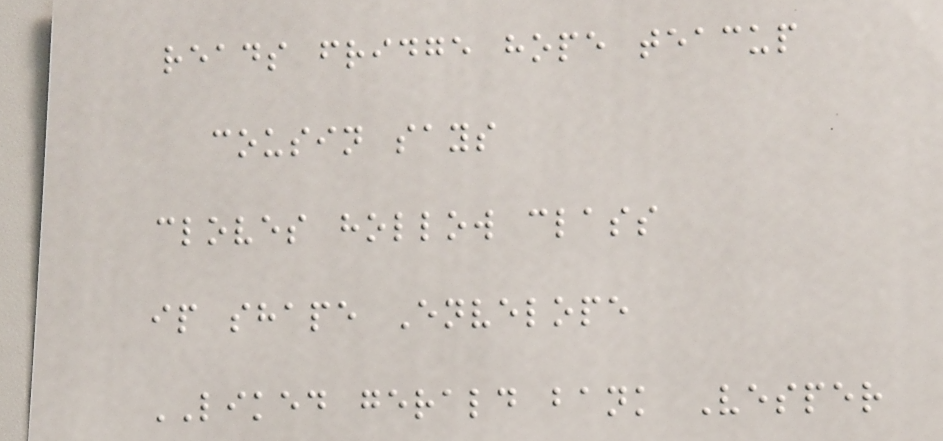reads fridge hope teacup
cousin says
cloves hollow class
ip shape Envelope
LIKED gerald bank Vesper
